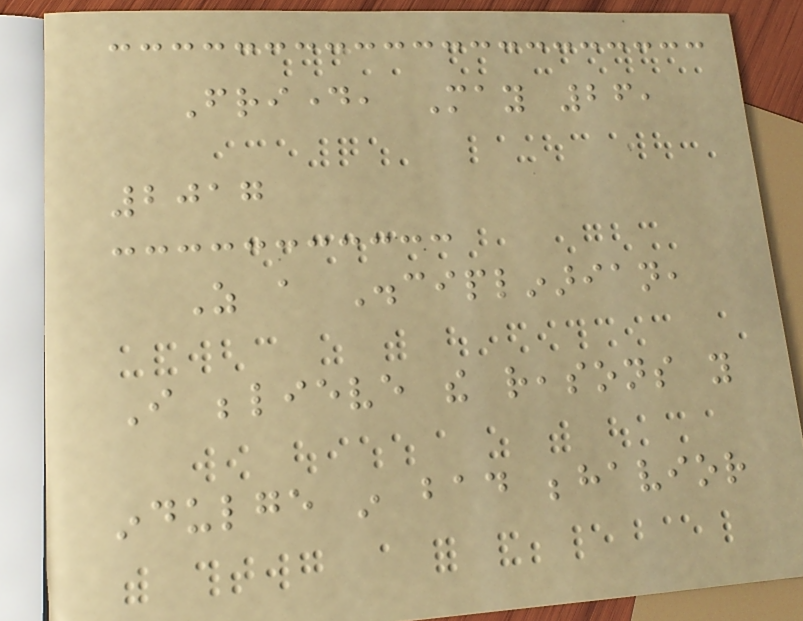Friday, May 26,
2017
As a Disciplinarian,
I believe the reasons you
indulge in bad behavior
